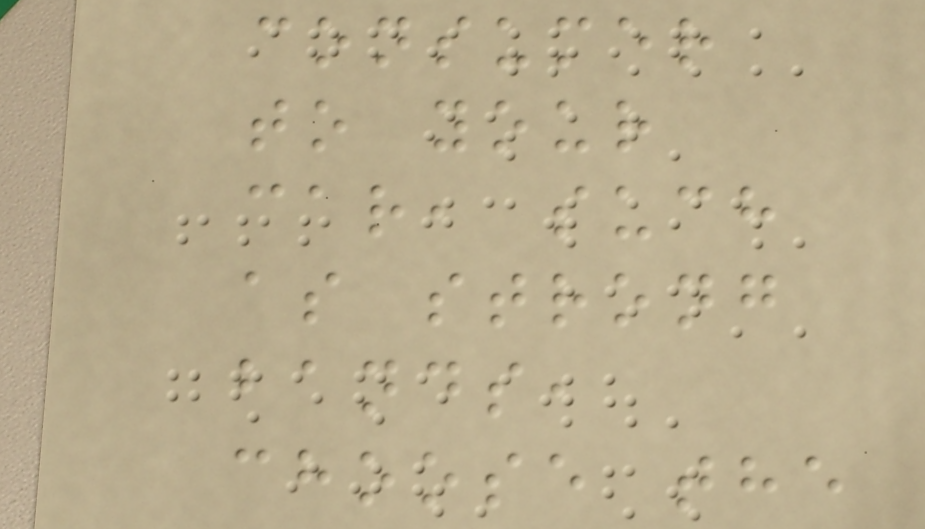consumer
to your
car, such
as strong
bands,
choose the
